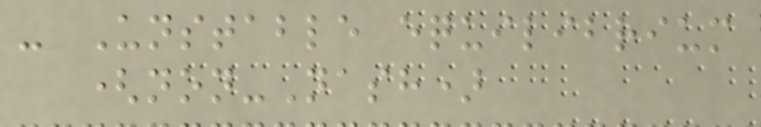- Unstable equilibrium
(non-Nash)
